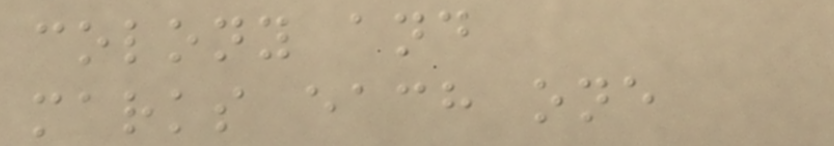colony and
marks each one
